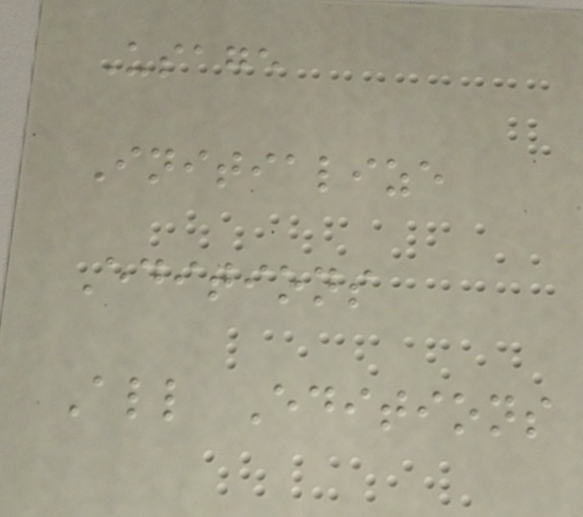Usage
Initialize
Editions
All Editions
